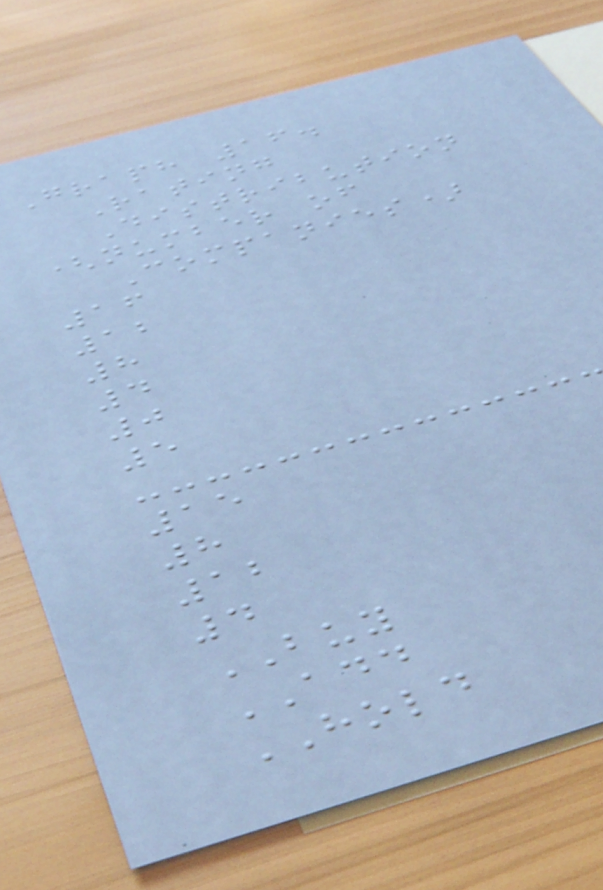Graph 16.
Rating
Distribution
(number of
Companies)
16
12
8
4
0
5
15
8
12
4
BUY
ADD
HOLD
